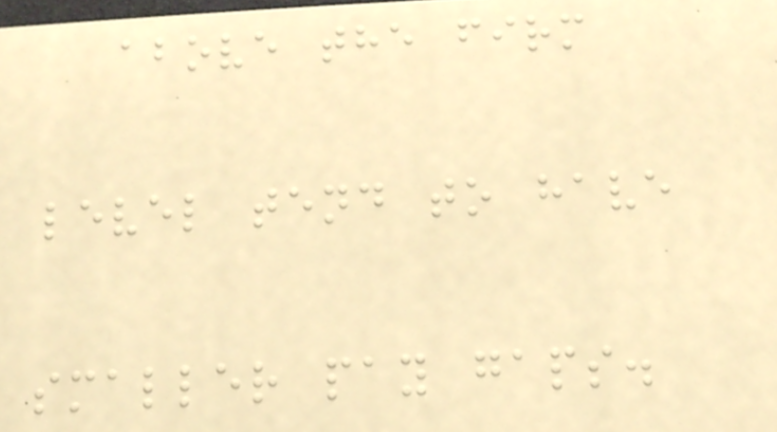above the firm
level tend to have
smaller pay gaps.
